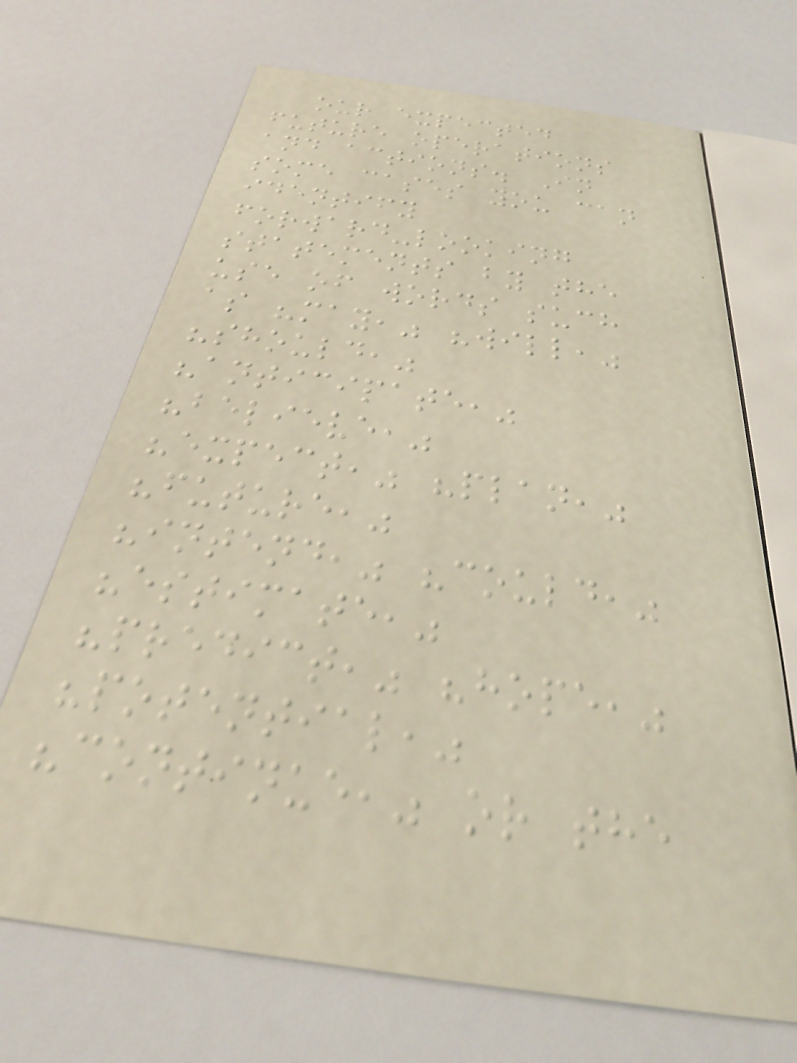our expected
future operations
and actions. In
some cases you can
identify
forward-looking
statements by the
use of words such
as "may," "will,"
"should,"
"anticipate,"
"believe,"
"expect," "plan,"
"future,"
"intend," "could,"
"estimate,"
"predict," "hope,"
"potential,"
"continue," or the
